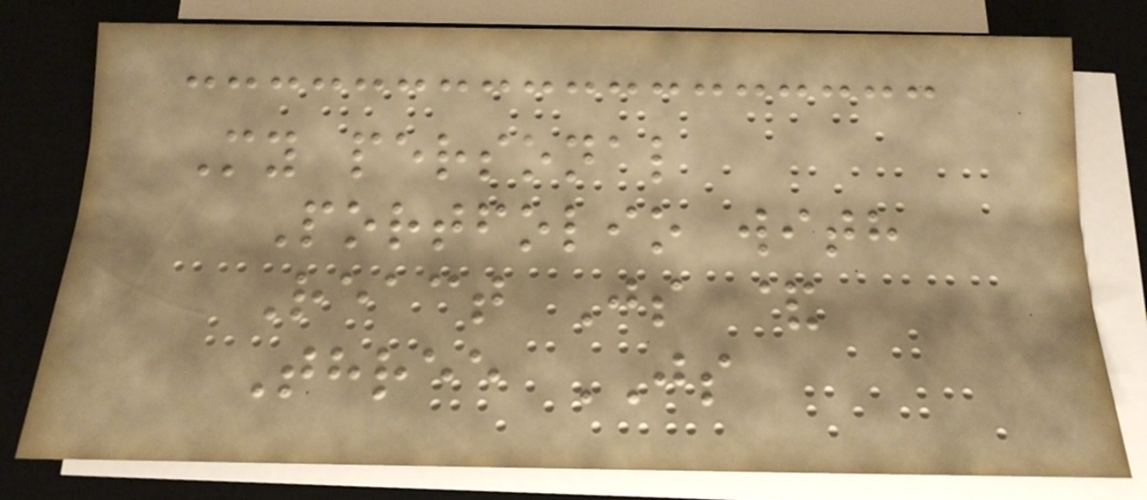My personal
Portfolio with
React Js &
Three JS
